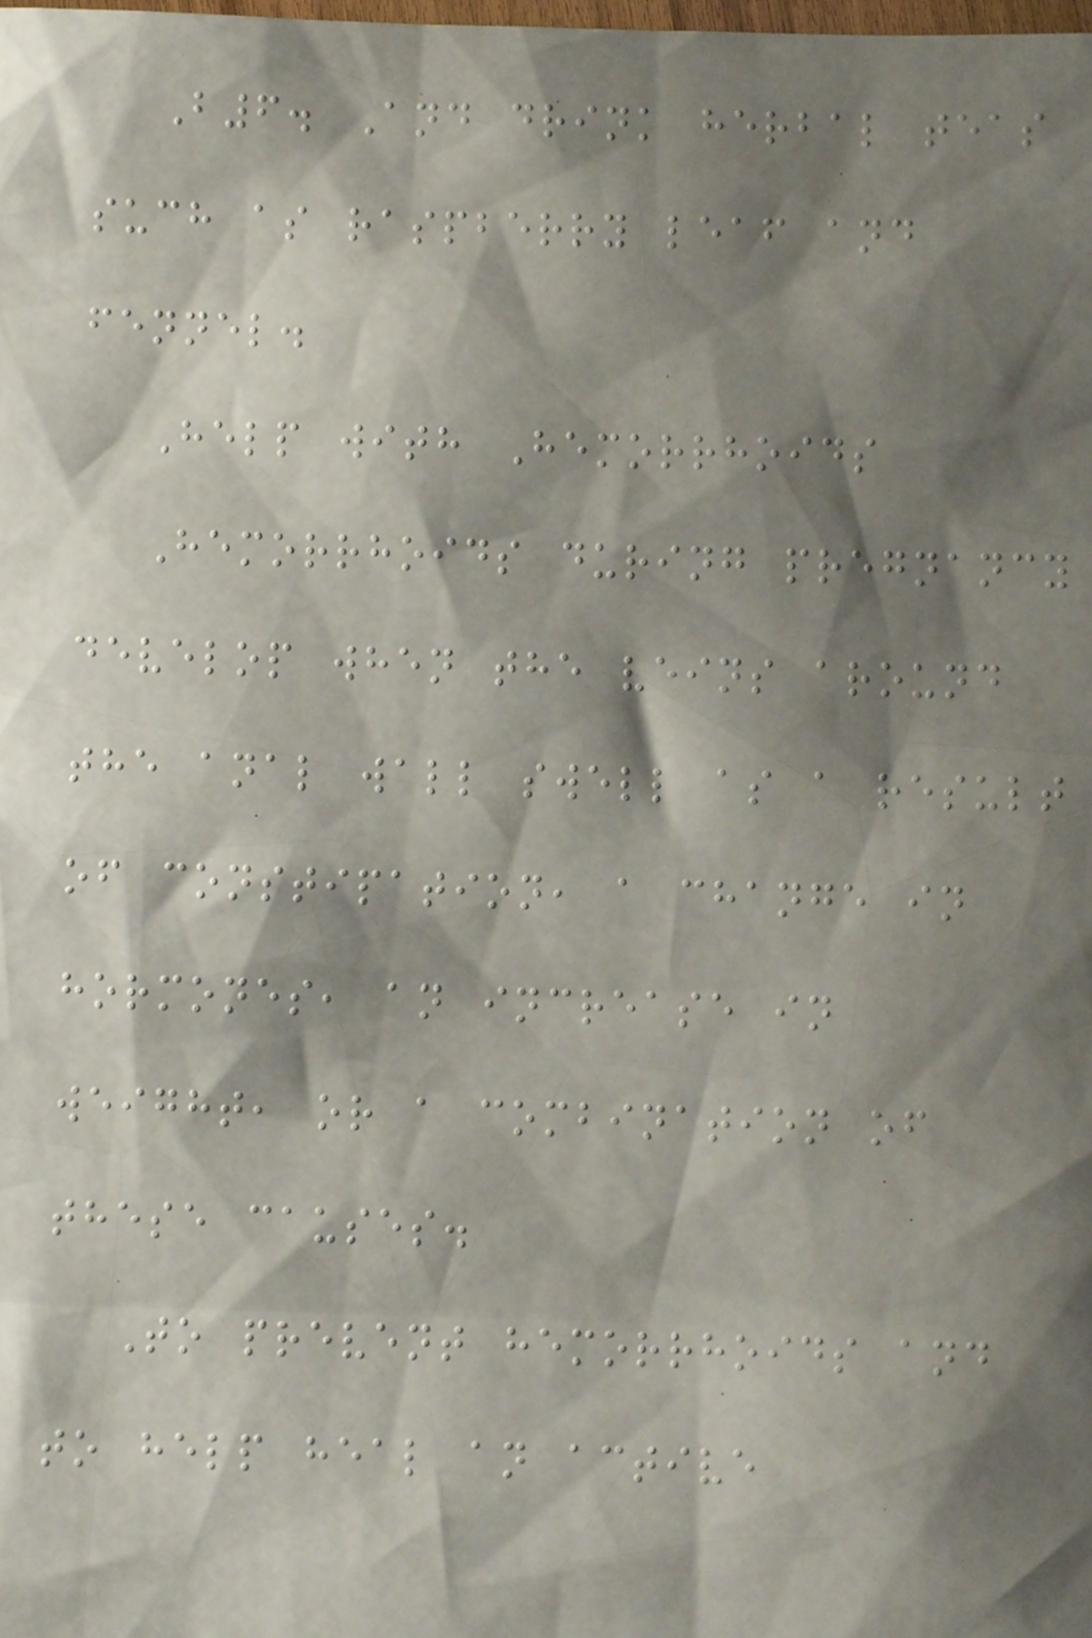B6. And drink herbal teas
such as raspberry leaf and
fennel.
Help with Hemorrhoids
Hemorrhoids during pregnancy
develop when the veins around
the anal wall swell as a result
of constipation, a change in
hormones, an increase in
weight, or a combination of
these causes.
To prevent hemorrhoids and
to help heal an active
